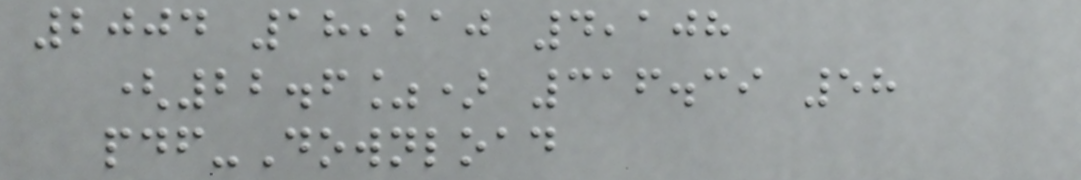2004 18,210 4,108
(22.6%) 316.39 58
pdf-Download
